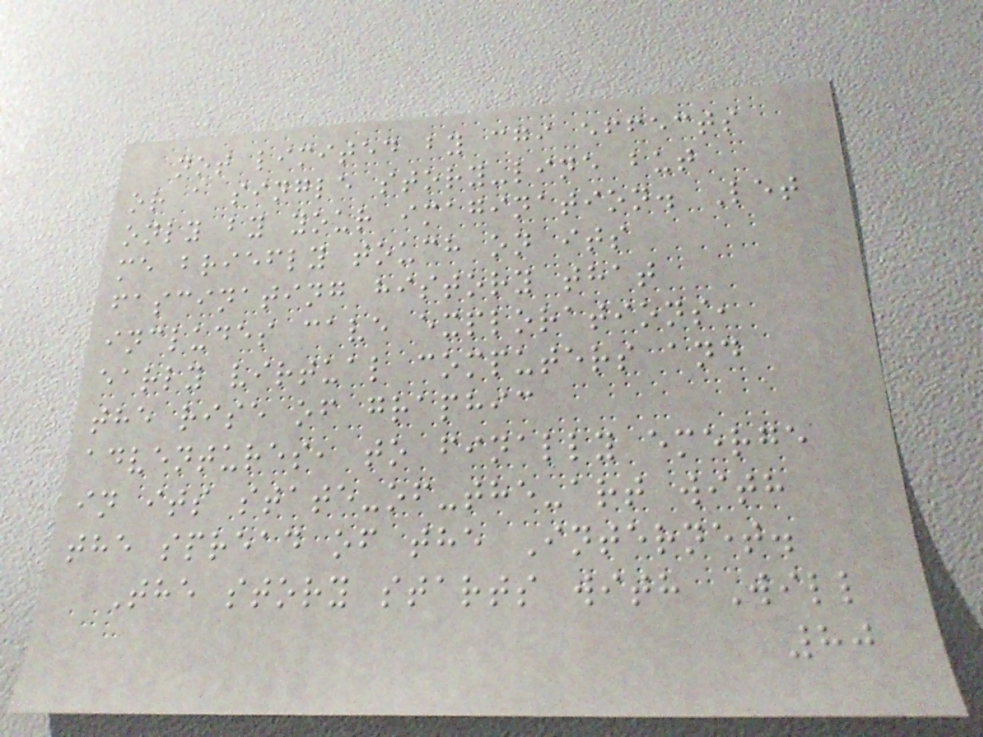not limited by cgi effects
or a single story-line but
only by your imagination. Let
me briefly touch on its
fascinating history that
includes cave explorations,
early virtual computers and
the rise of graphic
adventures, to finally emerge
in its state-of-the-art with
the spread of the Internet.
The story starts with Will
80
